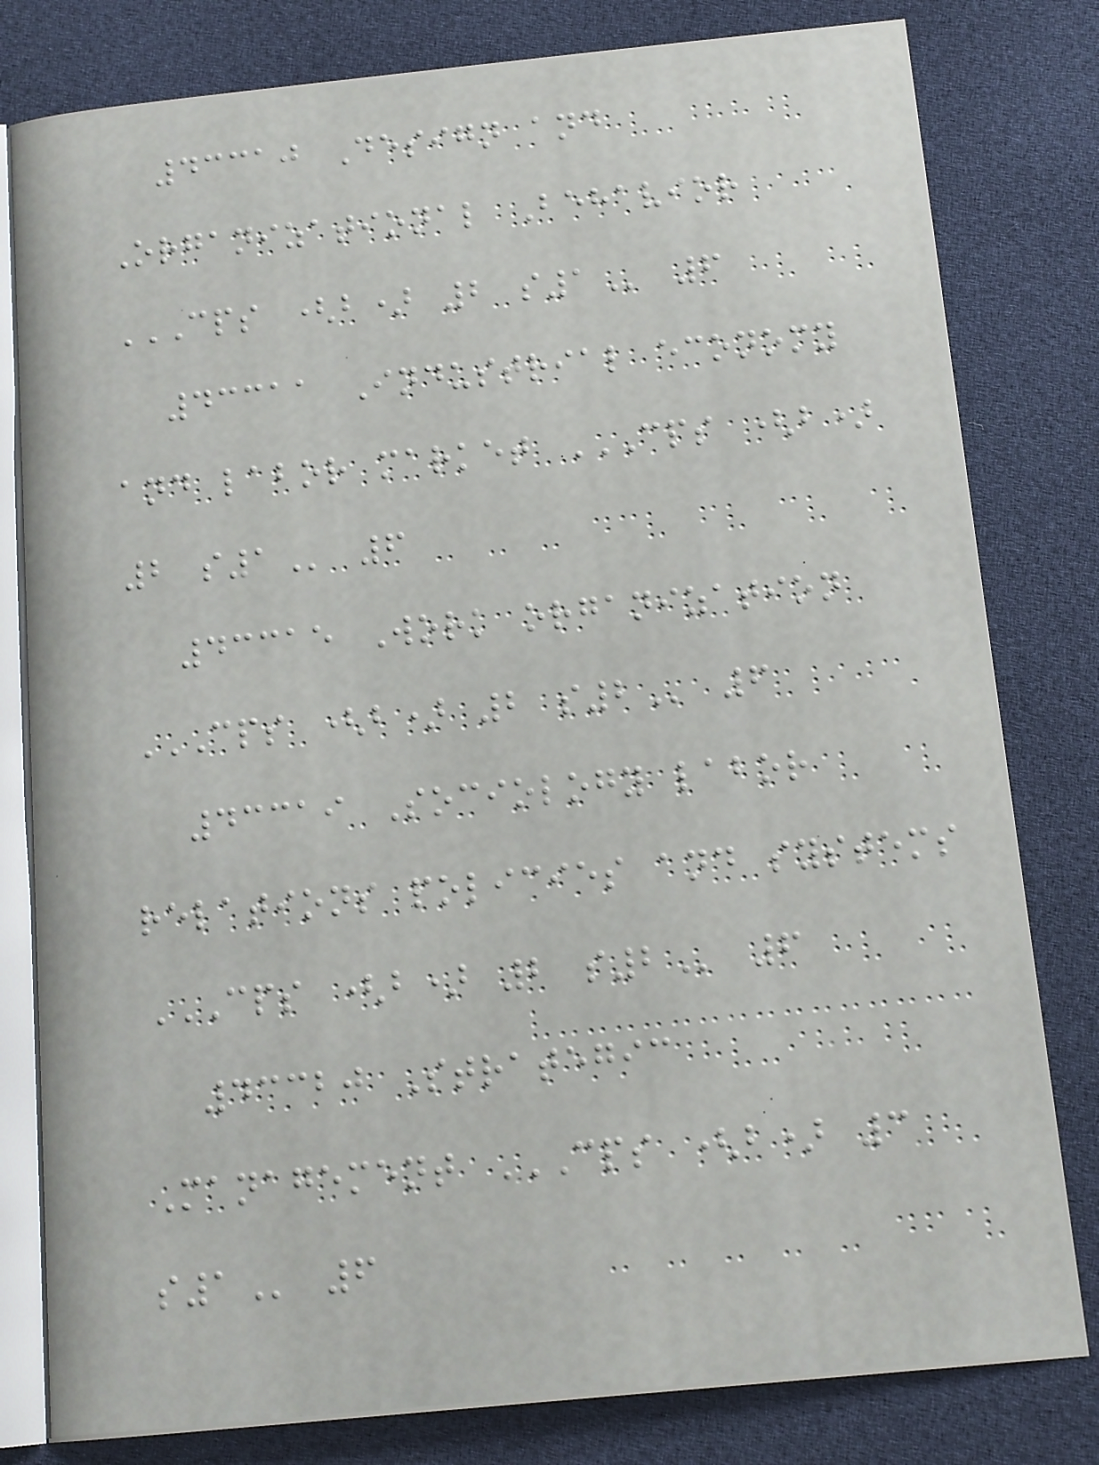43310 Design and
Organizational Behavior
CPS (B) 2 S1 6
43311 Industrial economy
and labor market CPS (B)
2 S1 6
43315 Work organization
CPS (B) 2 S2 6
43319 Sociology labor
relations policies and systems
CPS (B) 2 S2 6
43320 Strategic
Management CPS (B) 3
S1 6
